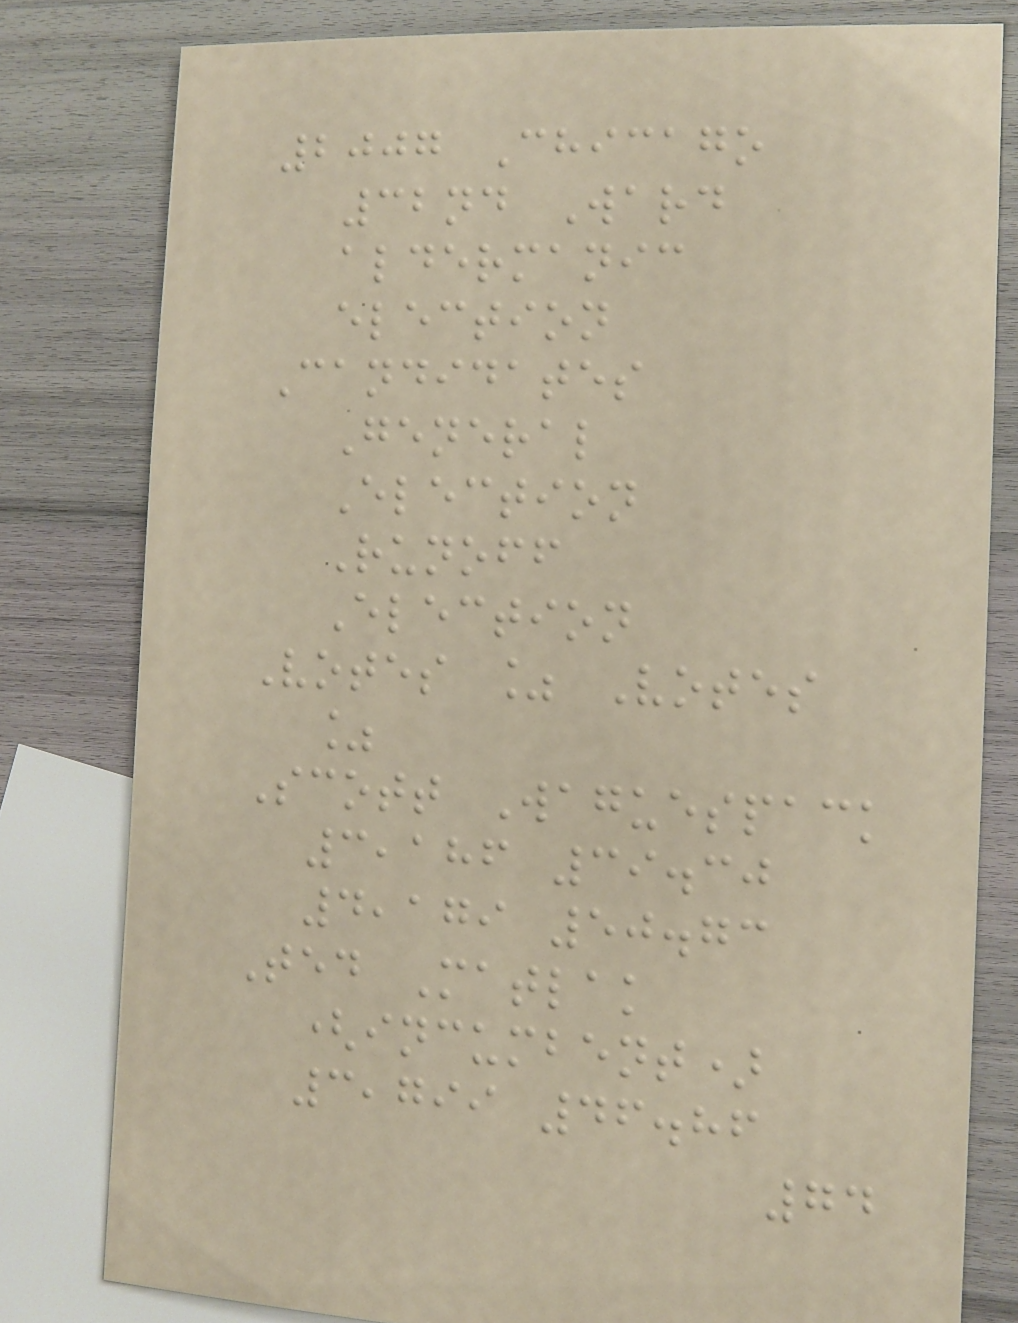2007 Chicago
32nd Ward
aldermanic
election
Candidates
General
Election
Runoff
Election
Votes % Votes
%
Scott Waguespack
3,186 39.30
4,179 50.73
Ted Matlak
(incumbent)
3,799 46.86
74
